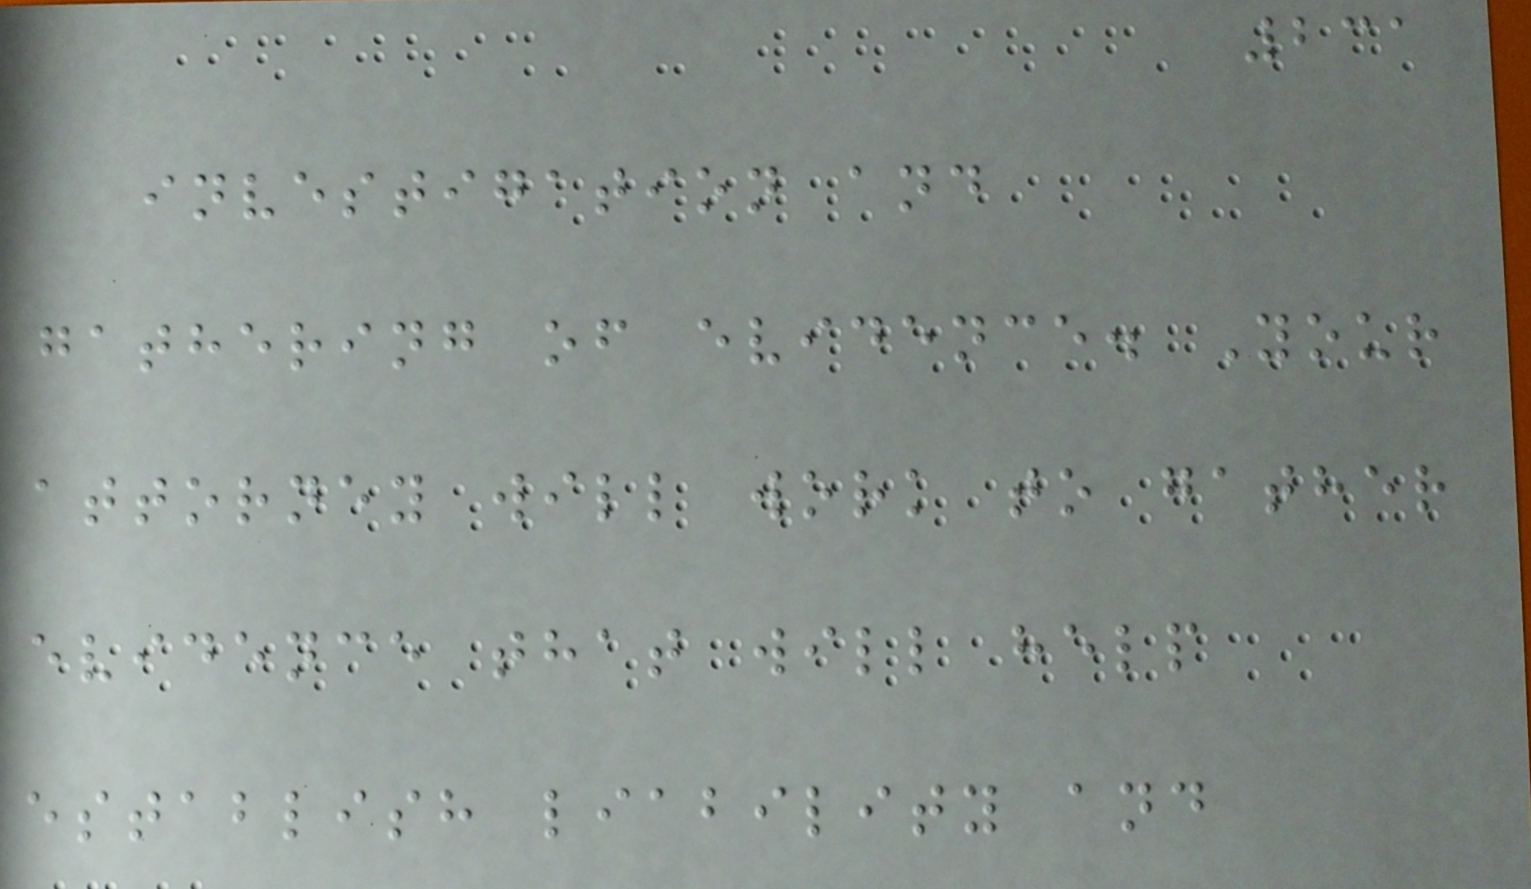231
investigation and
gathering of evidence. Your
attorney will work to gather
evidence that will help
establish liability and
